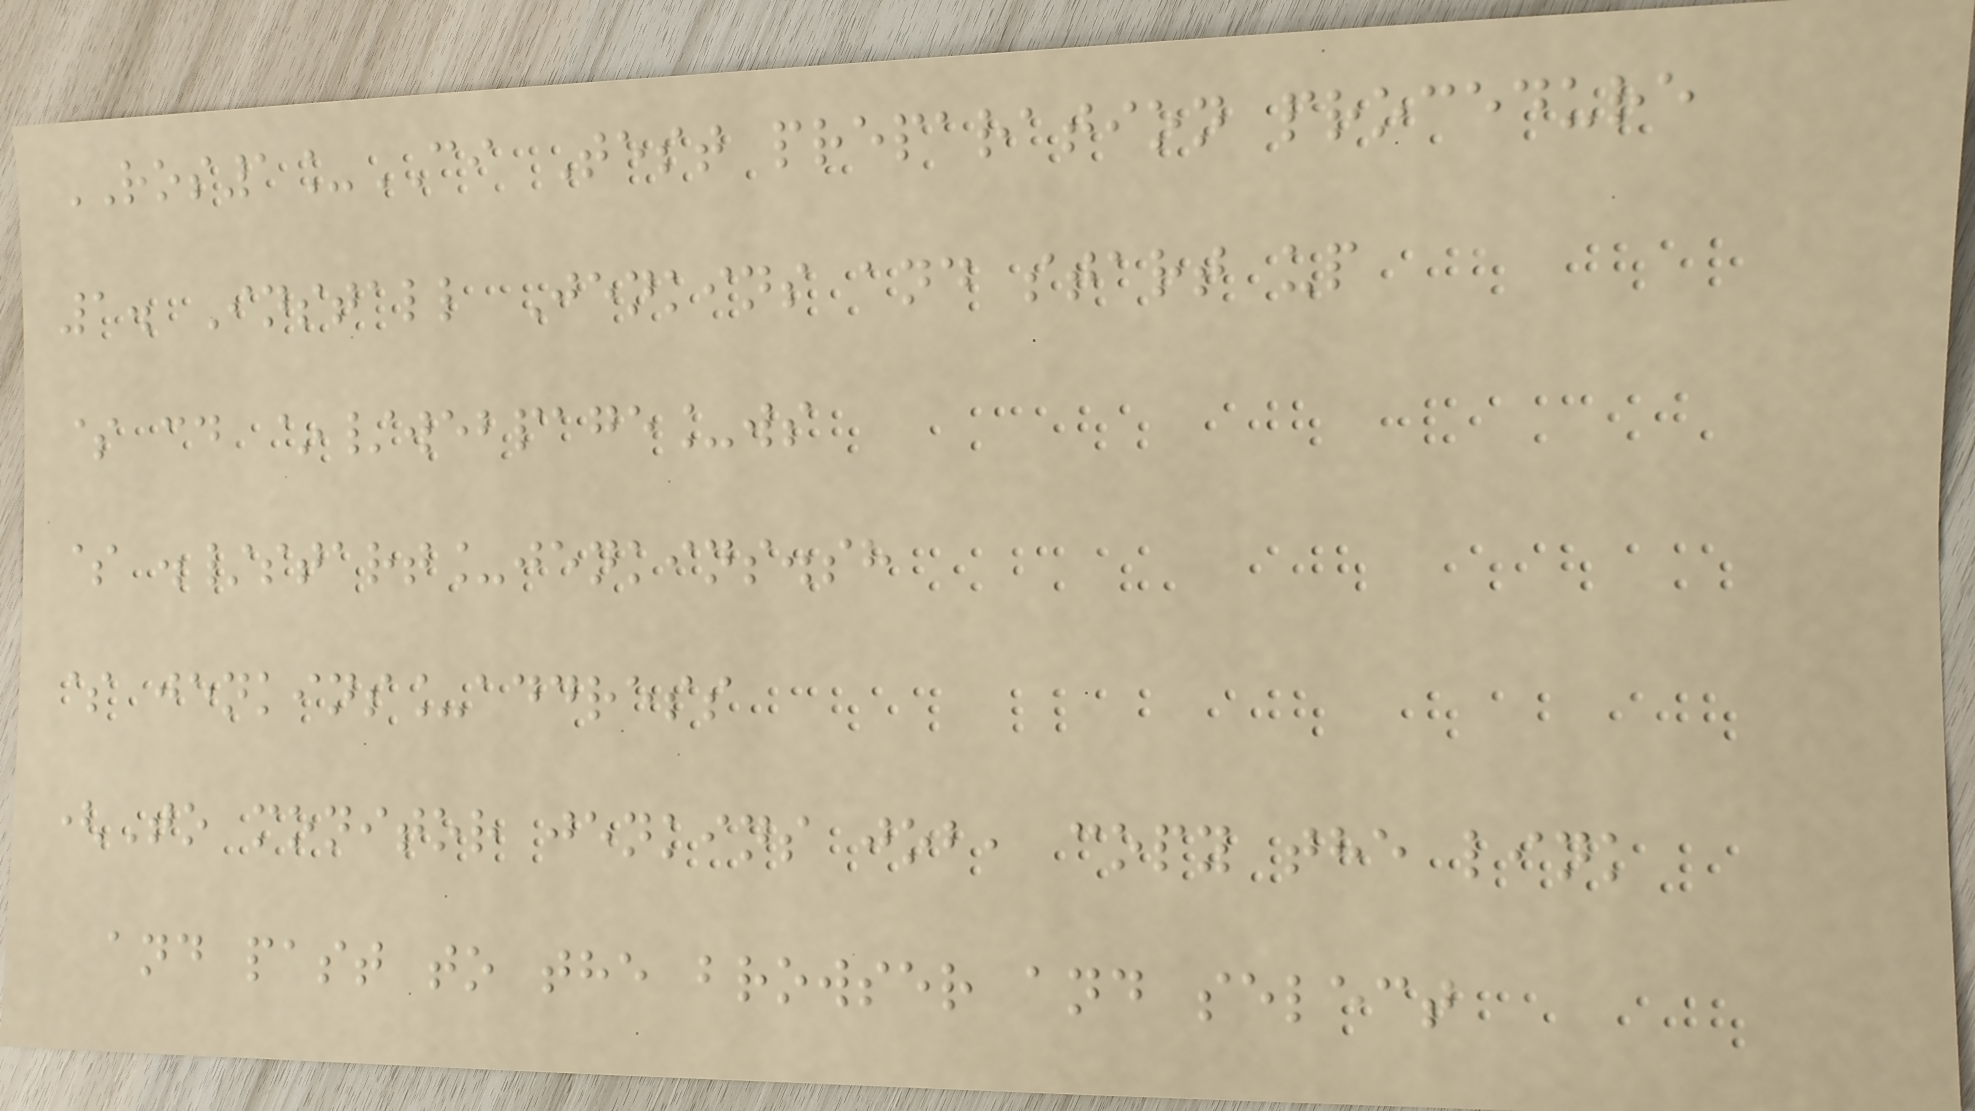ROS1_CI Test preparation procedure
1. Install Jenkins and start up
$ cd ~/webpage_ws
$ ./start_jenkins.sh
$ jenkins_address
(To monitor jenkins job, copy the link
and past to the browser and select
